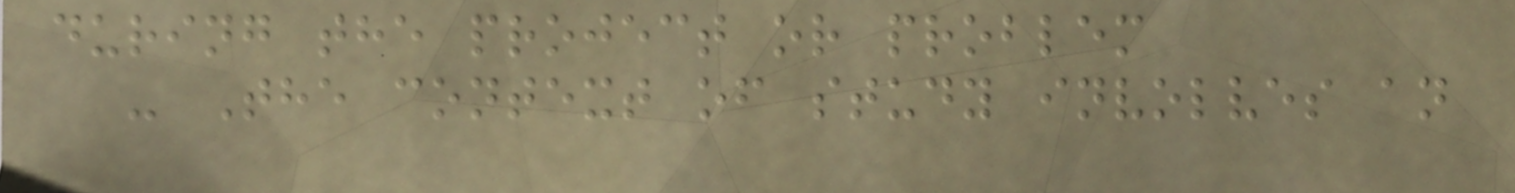during the project or problem
- The context of study involves an
